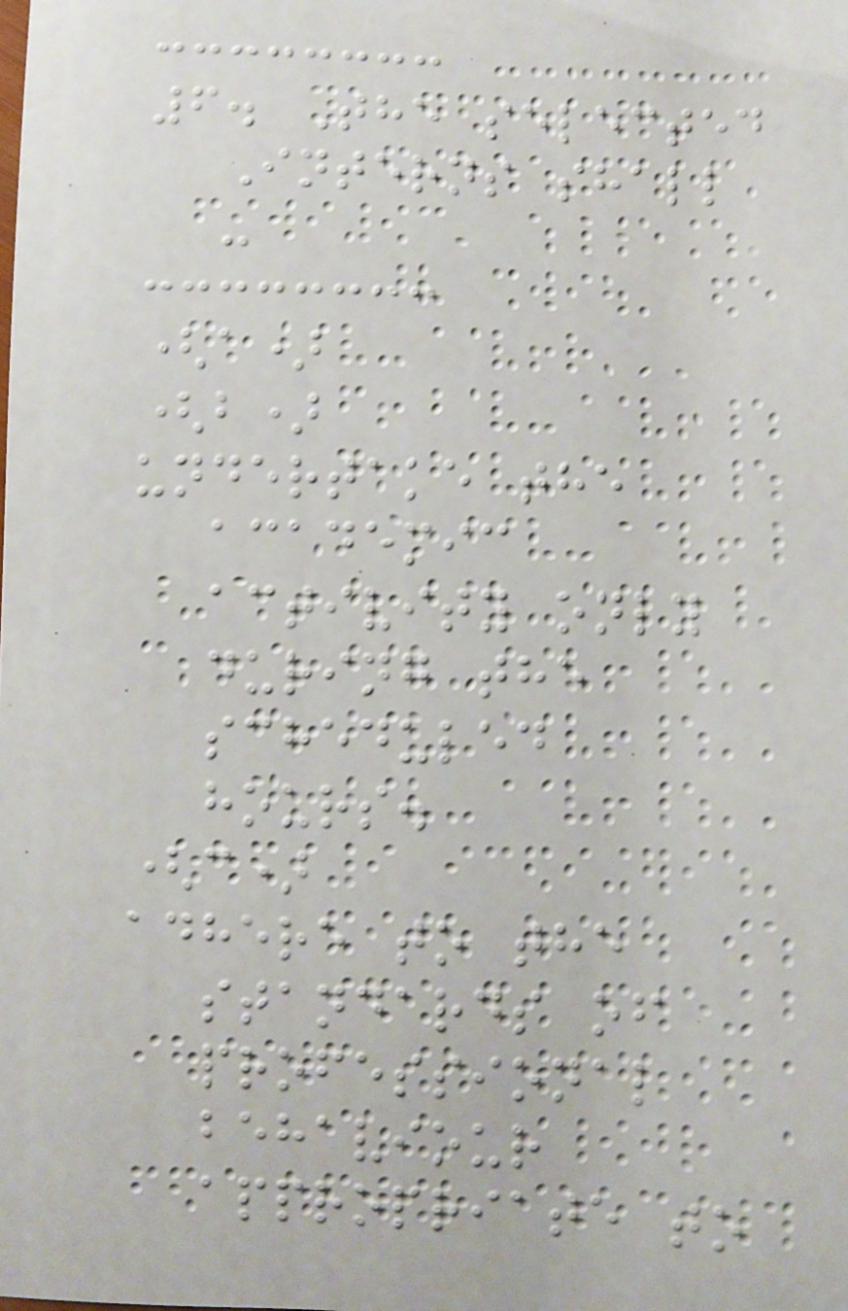6. The selected
Interns shall
-
(a)
(b)
undertake the
academic
activity only
during the
scheduled
hours.
(c)
adhere to the
standards of
professional
behaviour
appropriate to
